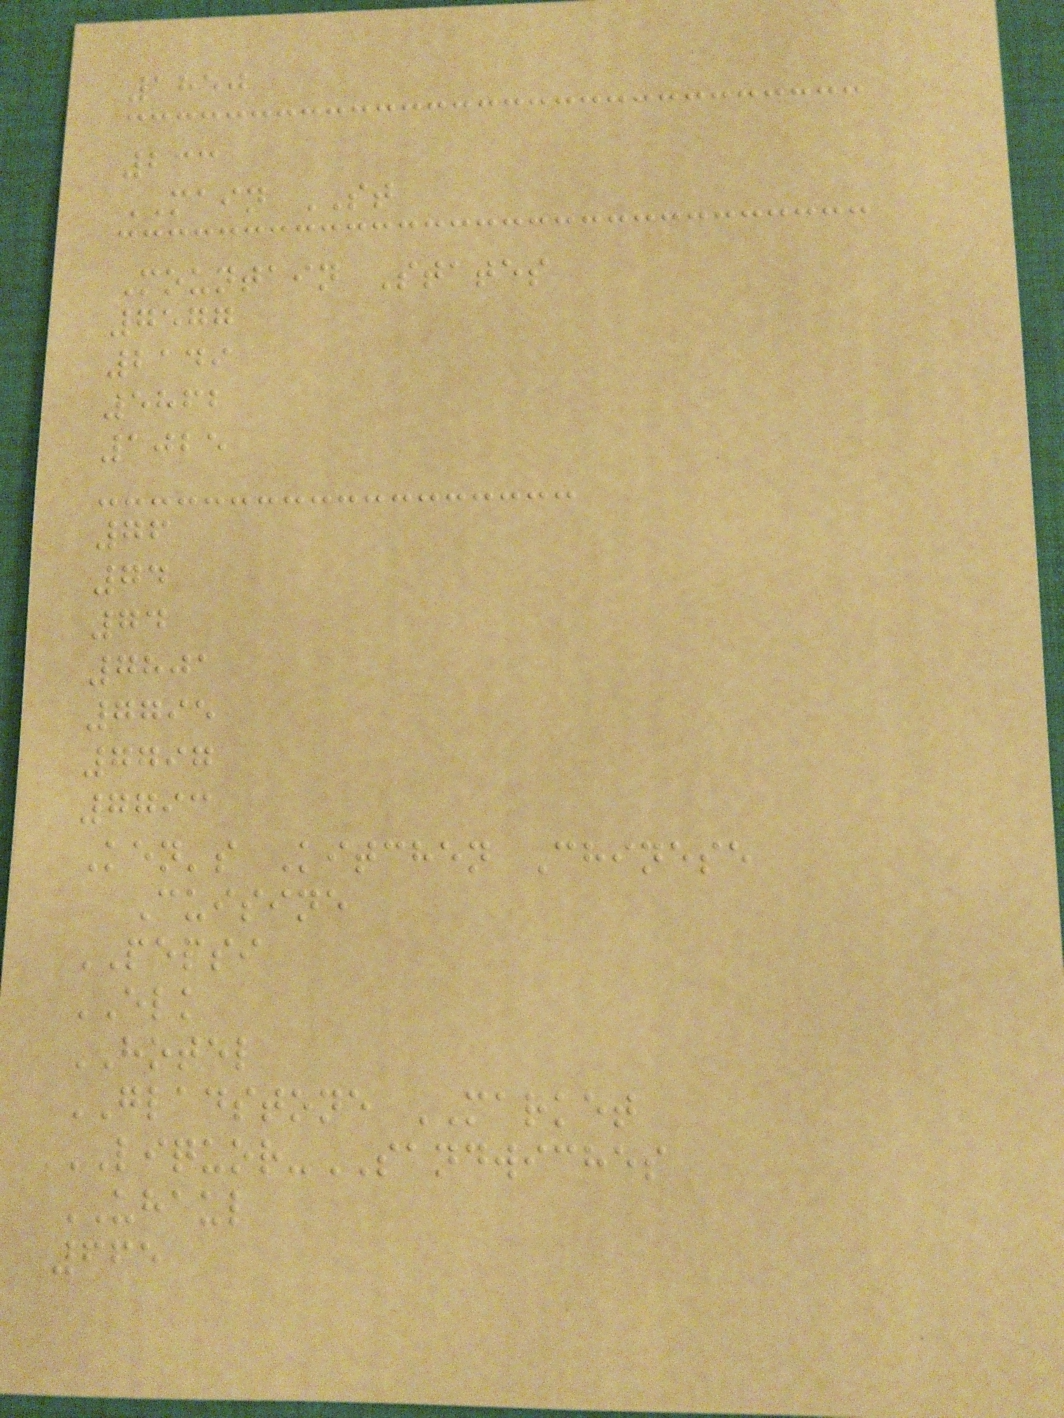1850
233
MAIN ST
Mountain States
7577
2149
5862
1025
76
74
74
7801
7795
7797
7793
Ken's Kitchen Chinese
Cuisine
PEPSI
ELK
HOTEL
GLADSTONE MARKET
LIQUOR-SANDWICHES
UHAUL
665
